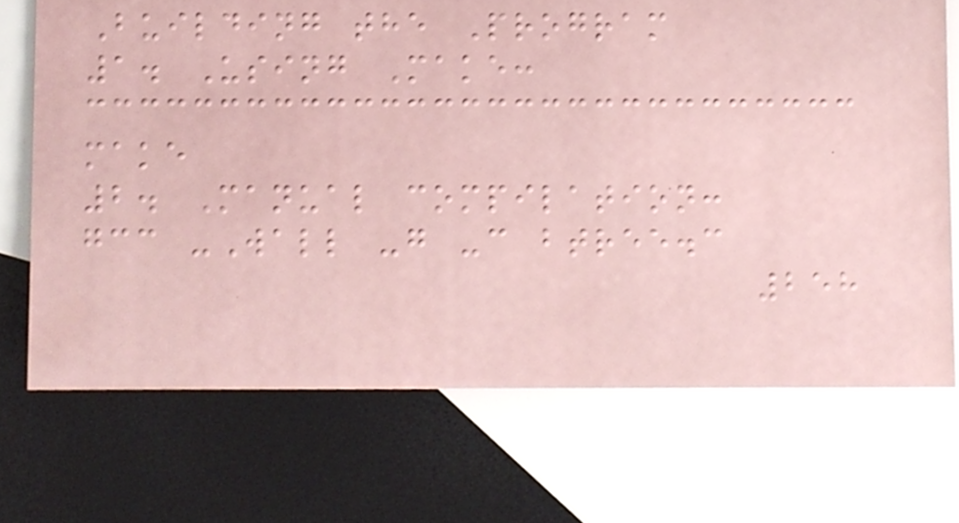Building the Program
1. Using Make:
make
2. Manual compilation:
gcc -Wall -g -c btree.c
258
